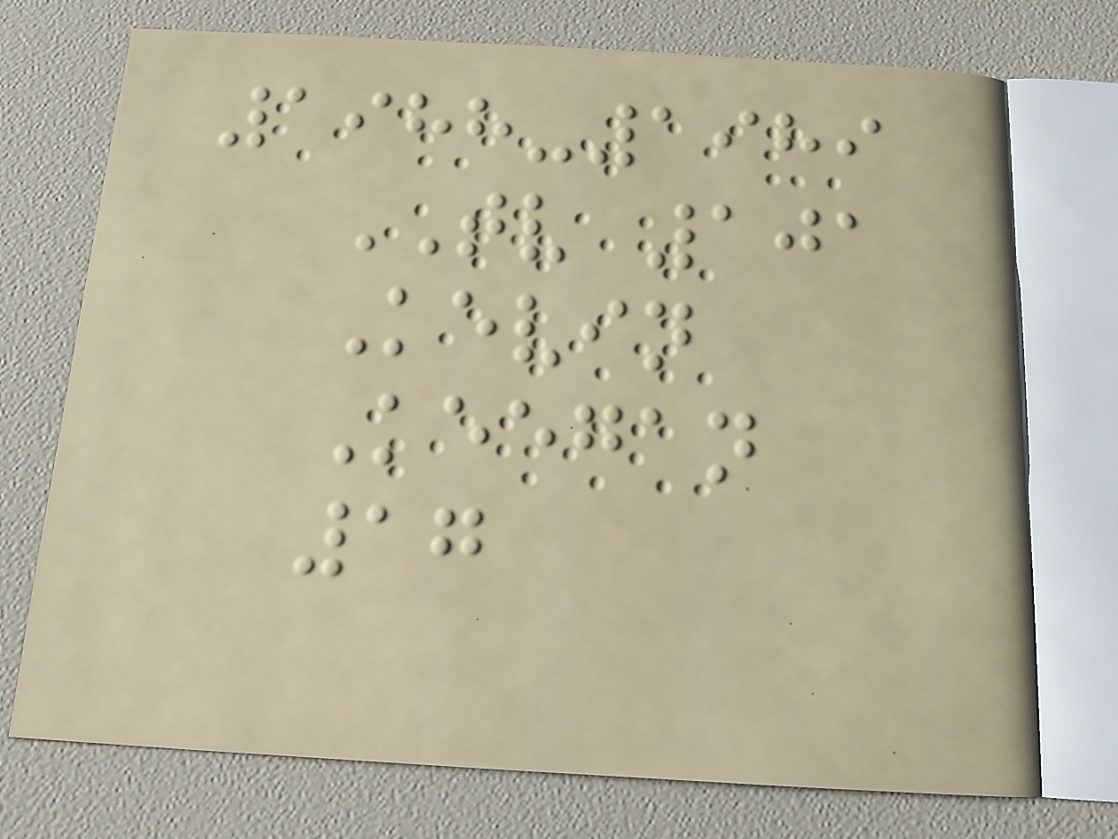1988-1989
TV 101
Kevin
Keegan
17
